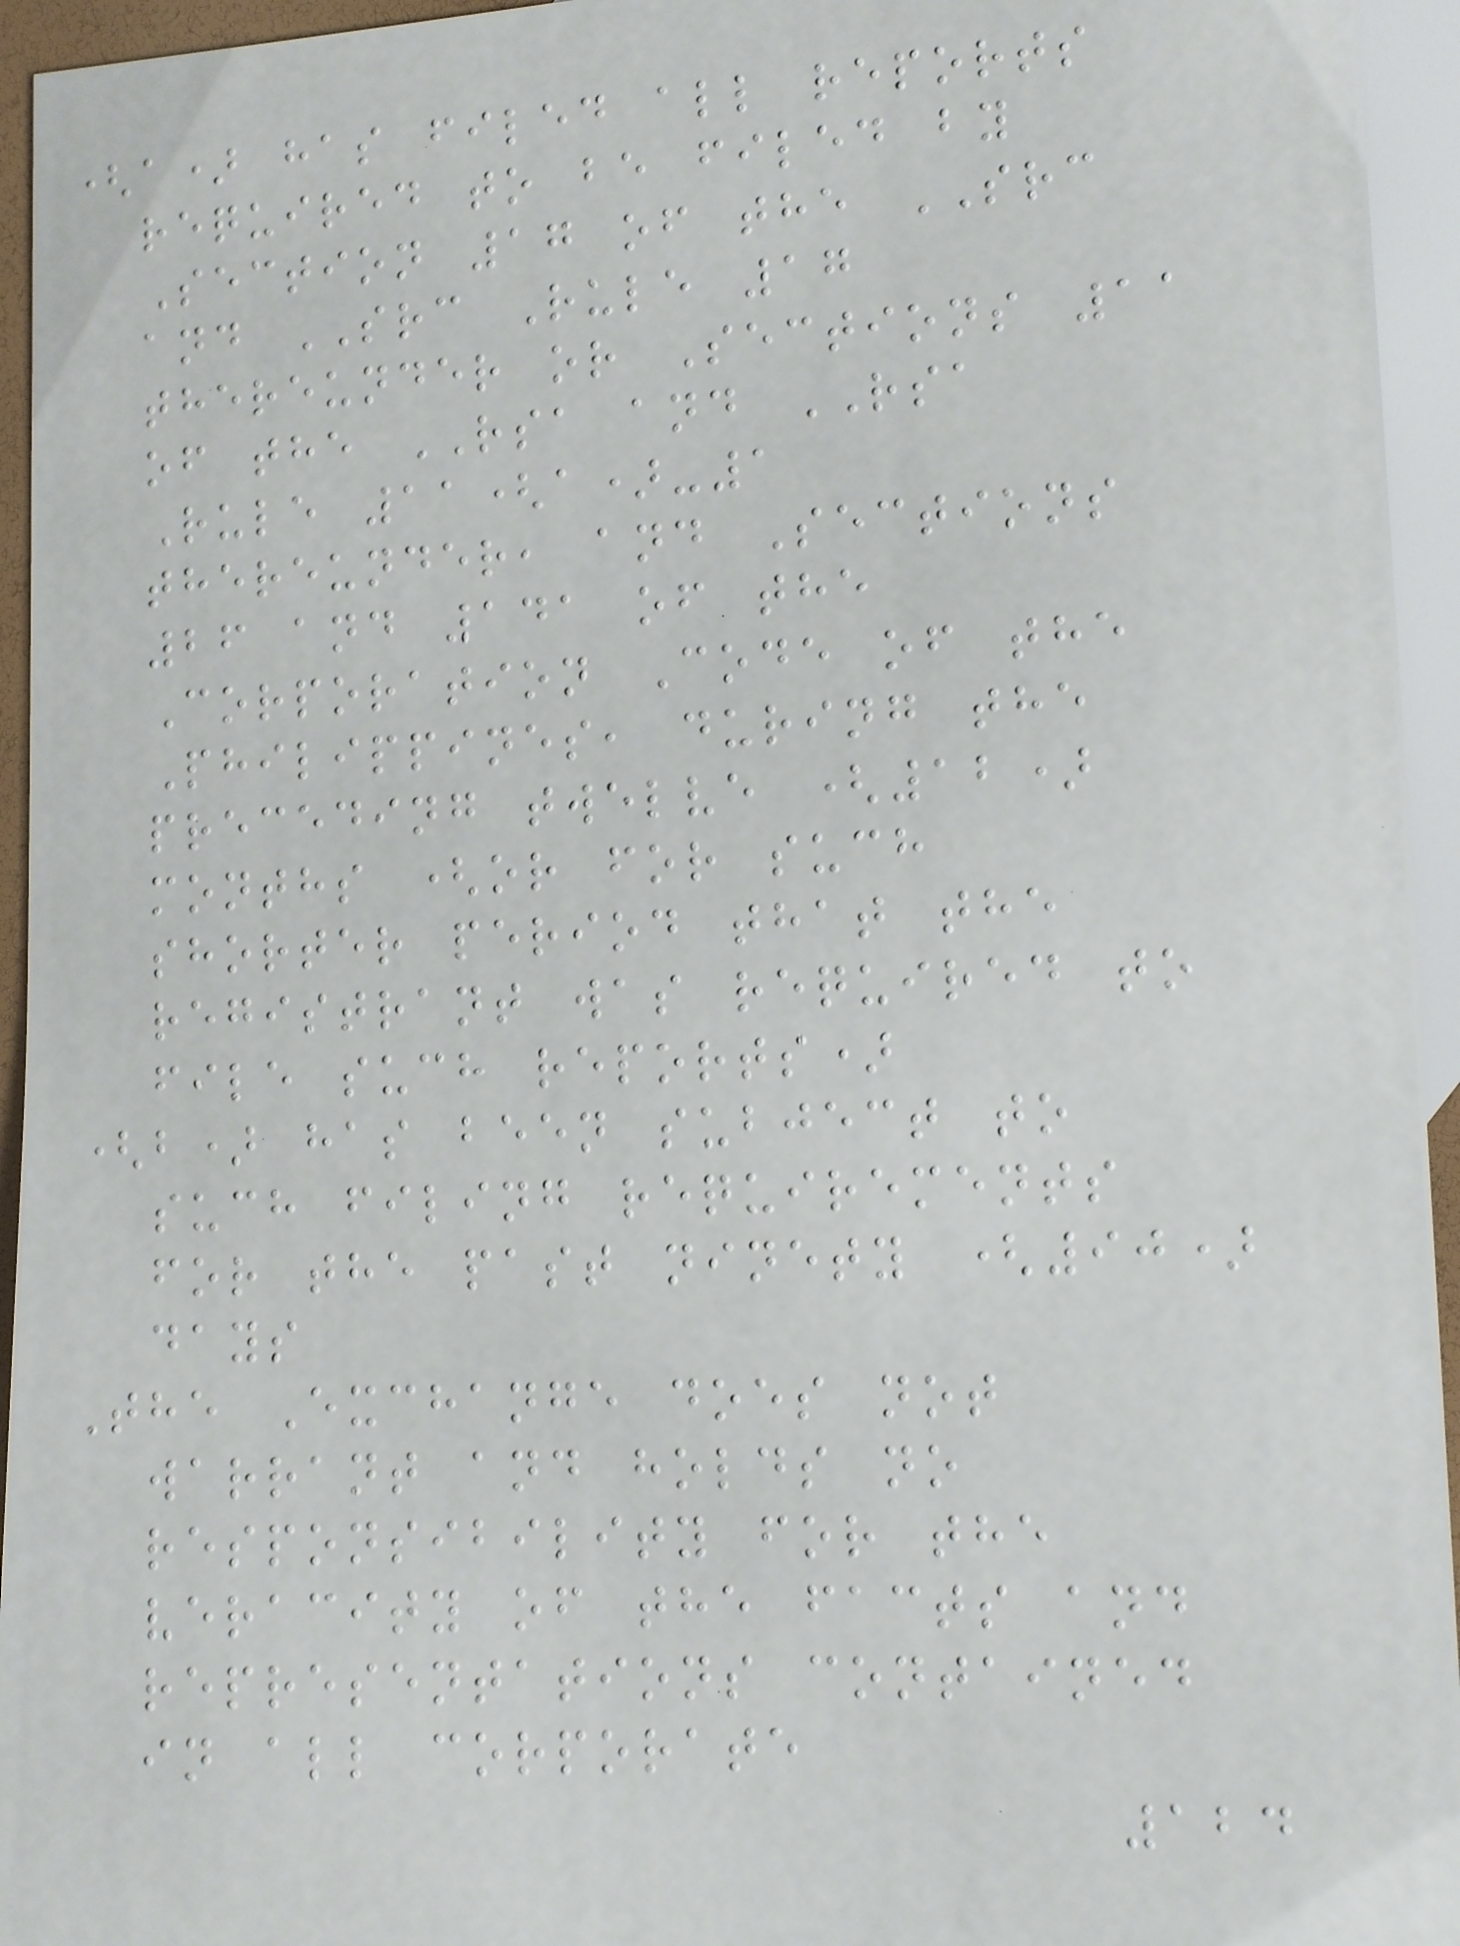(a) has filed all reports
required to be filed by
Section 17 of the SRC
and SRC Rule 17
thereunder or Sections 11
of the RSA and RSA
Rule 11(a)-1
thereunder, and Sections
26 and 141 of the
Corporation Code of the
Philippines, during the
preceding twelve (12)
months (or for such
shorter period that the
registrant was required to
file such reports)
(b) has been subject to
such filing requirements
for the past ninety (90)
days
The Exchange does not
warrant and holds no
responsibility for the
veracity of the facts and
representations contained
in all corporate
124
